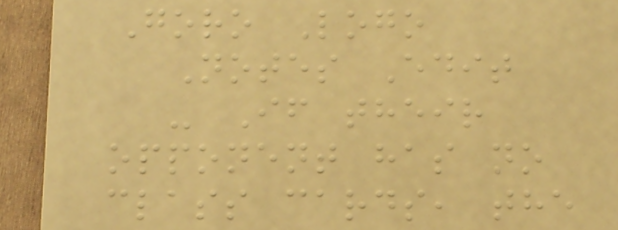Goro Logo
Notes Edit
- If their
opponent has no
class cards, the
